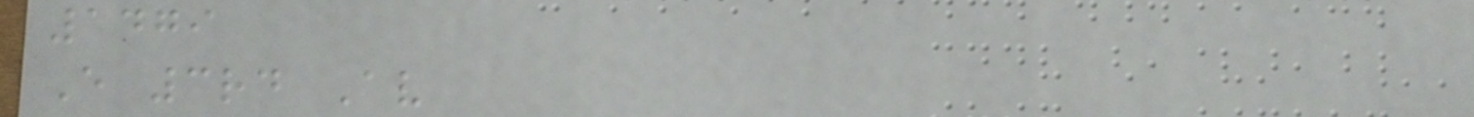1479
E 3rd Av
